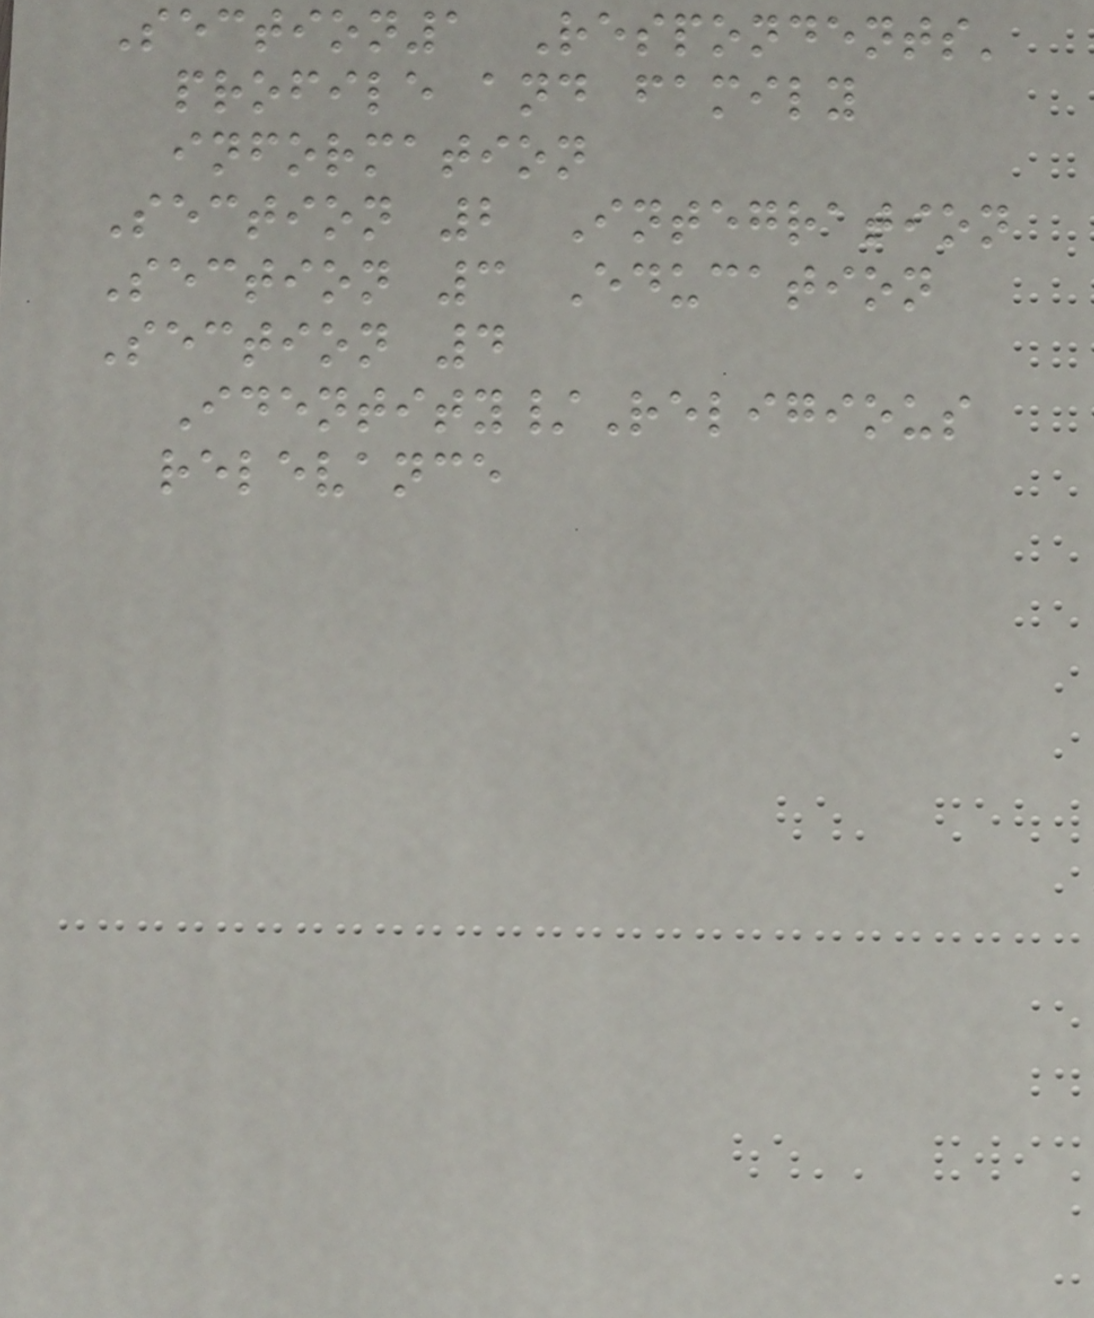Section1 Respondents'
profile and family
information
Section 2 Integration
Section 3 Education
Section 4
Identity/Religious
relevance
